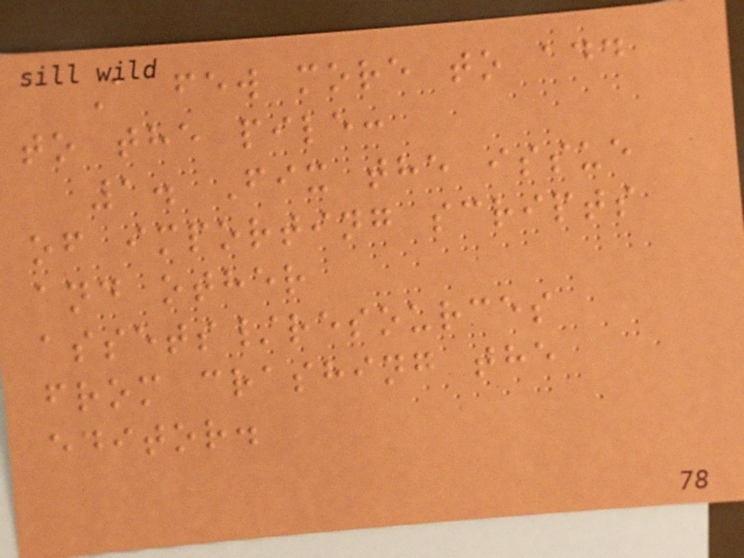A few more to add
to the pile:
1. Fix the issue
of importing scripts
and other
assets/resources
from crashing the
editor.
